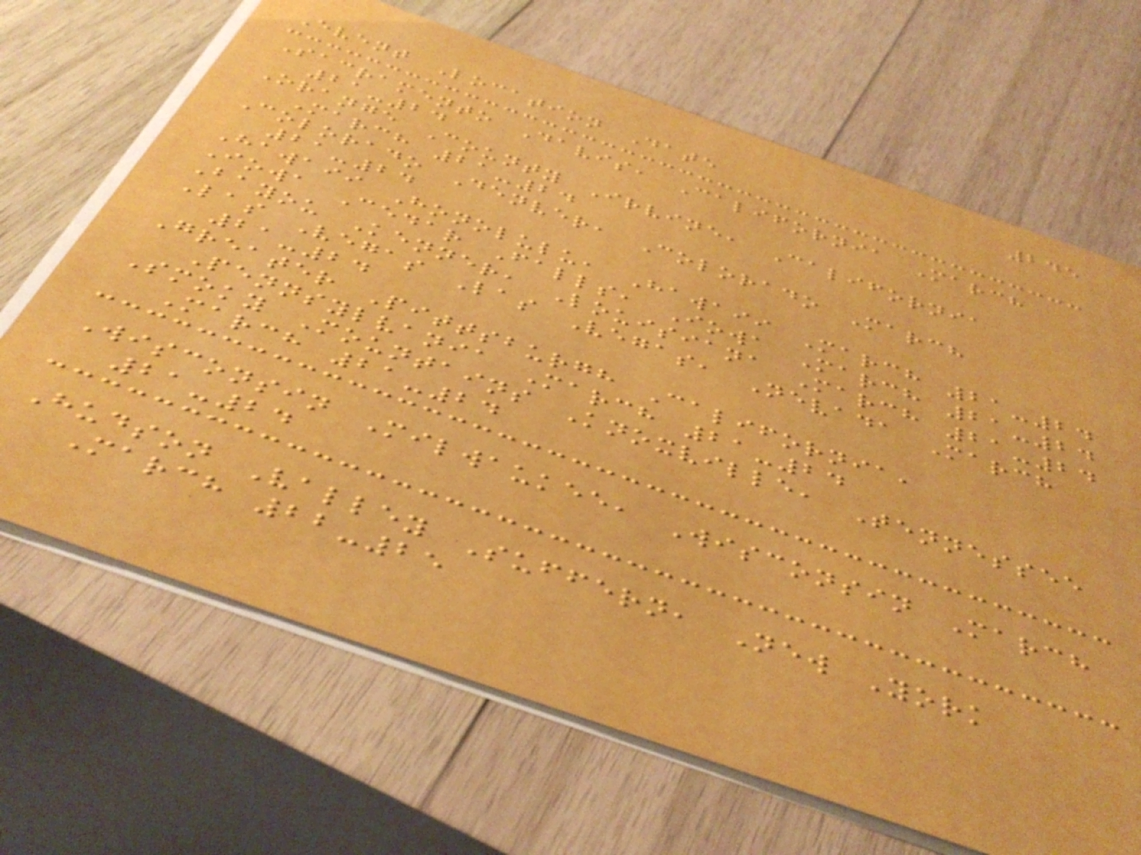245
Event Location Date
Sacramento Davis, California March
21-24
Orange County Irvine, California
March 21-24
Colorado Denver, Colorado March
21-24
Hawaii Honolulu, Hawaii March 21-24
Iowa Cedar Falls, Iowa March 21-24
Bayou Kenner, Louisiana March 21-24
Las Vegas Las Vegas, Nevada March
21-24
Greater Pittsburgh California,
Pennsylvania March 21-24
Smoky Mountains Knoxville, Tennessee
March 21-24
Wisconsin Milwaukee, Wisconsin March
21-24
Hudson Valley Suffern, New York
March 22-25
